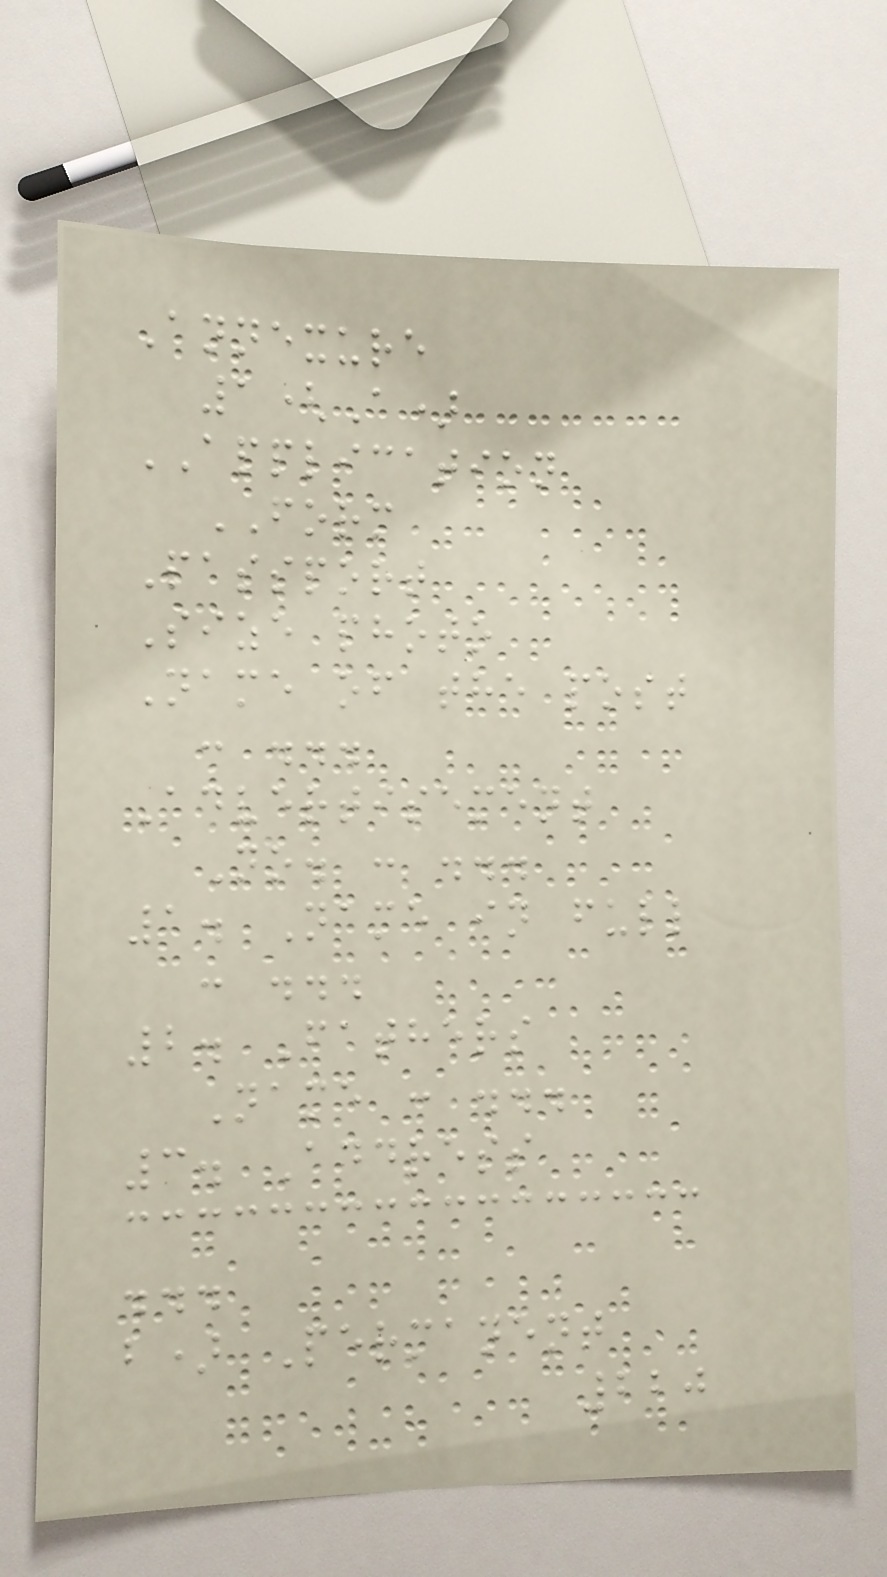Annexure
1(A)
APPLICATION
FORM
Passport
Size photo
Name of the post
: ...
Advertisement
No. : ...
1. Name in full
: ...
2. Fathers
Name : ...
3. Address
...
b) Permanent
220
